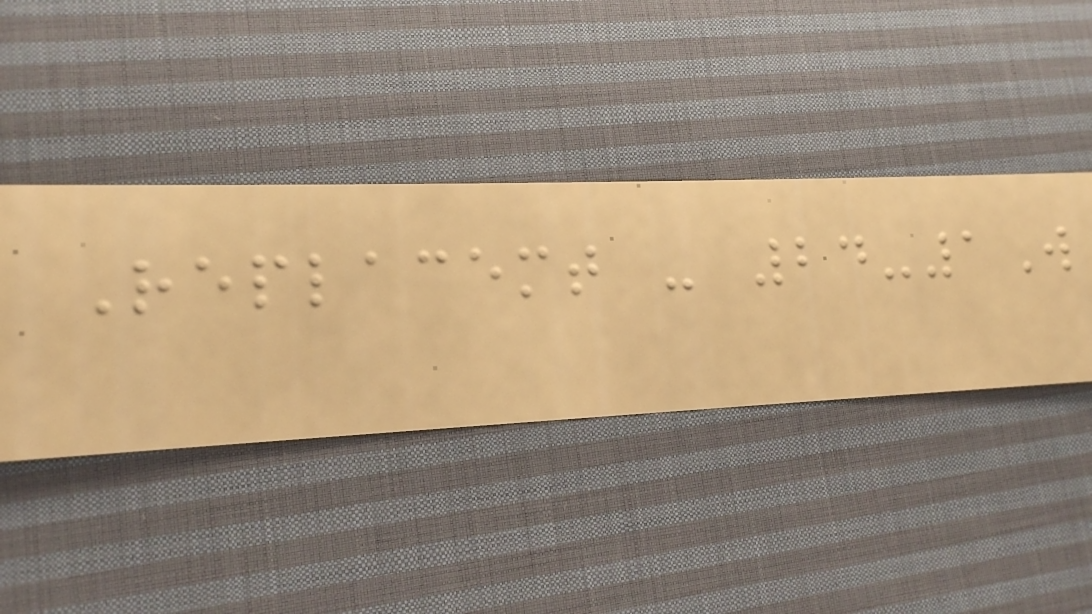Replacemt - 24-1W
